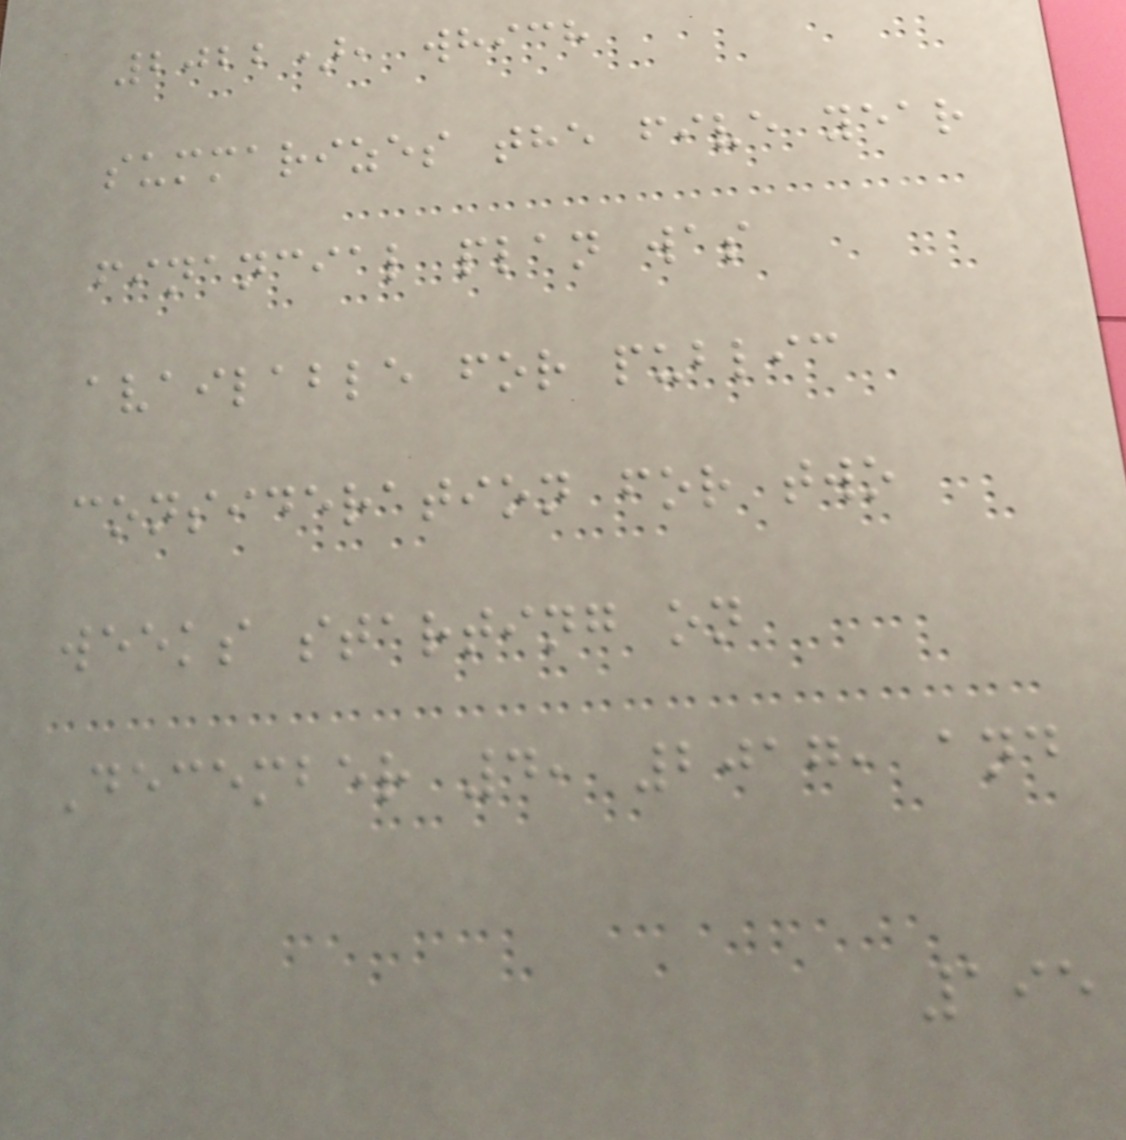2022), which
summarizes the five year
financial plan was
available for public
consideration for two
weeks starting on
December 4, 2017, and
195
